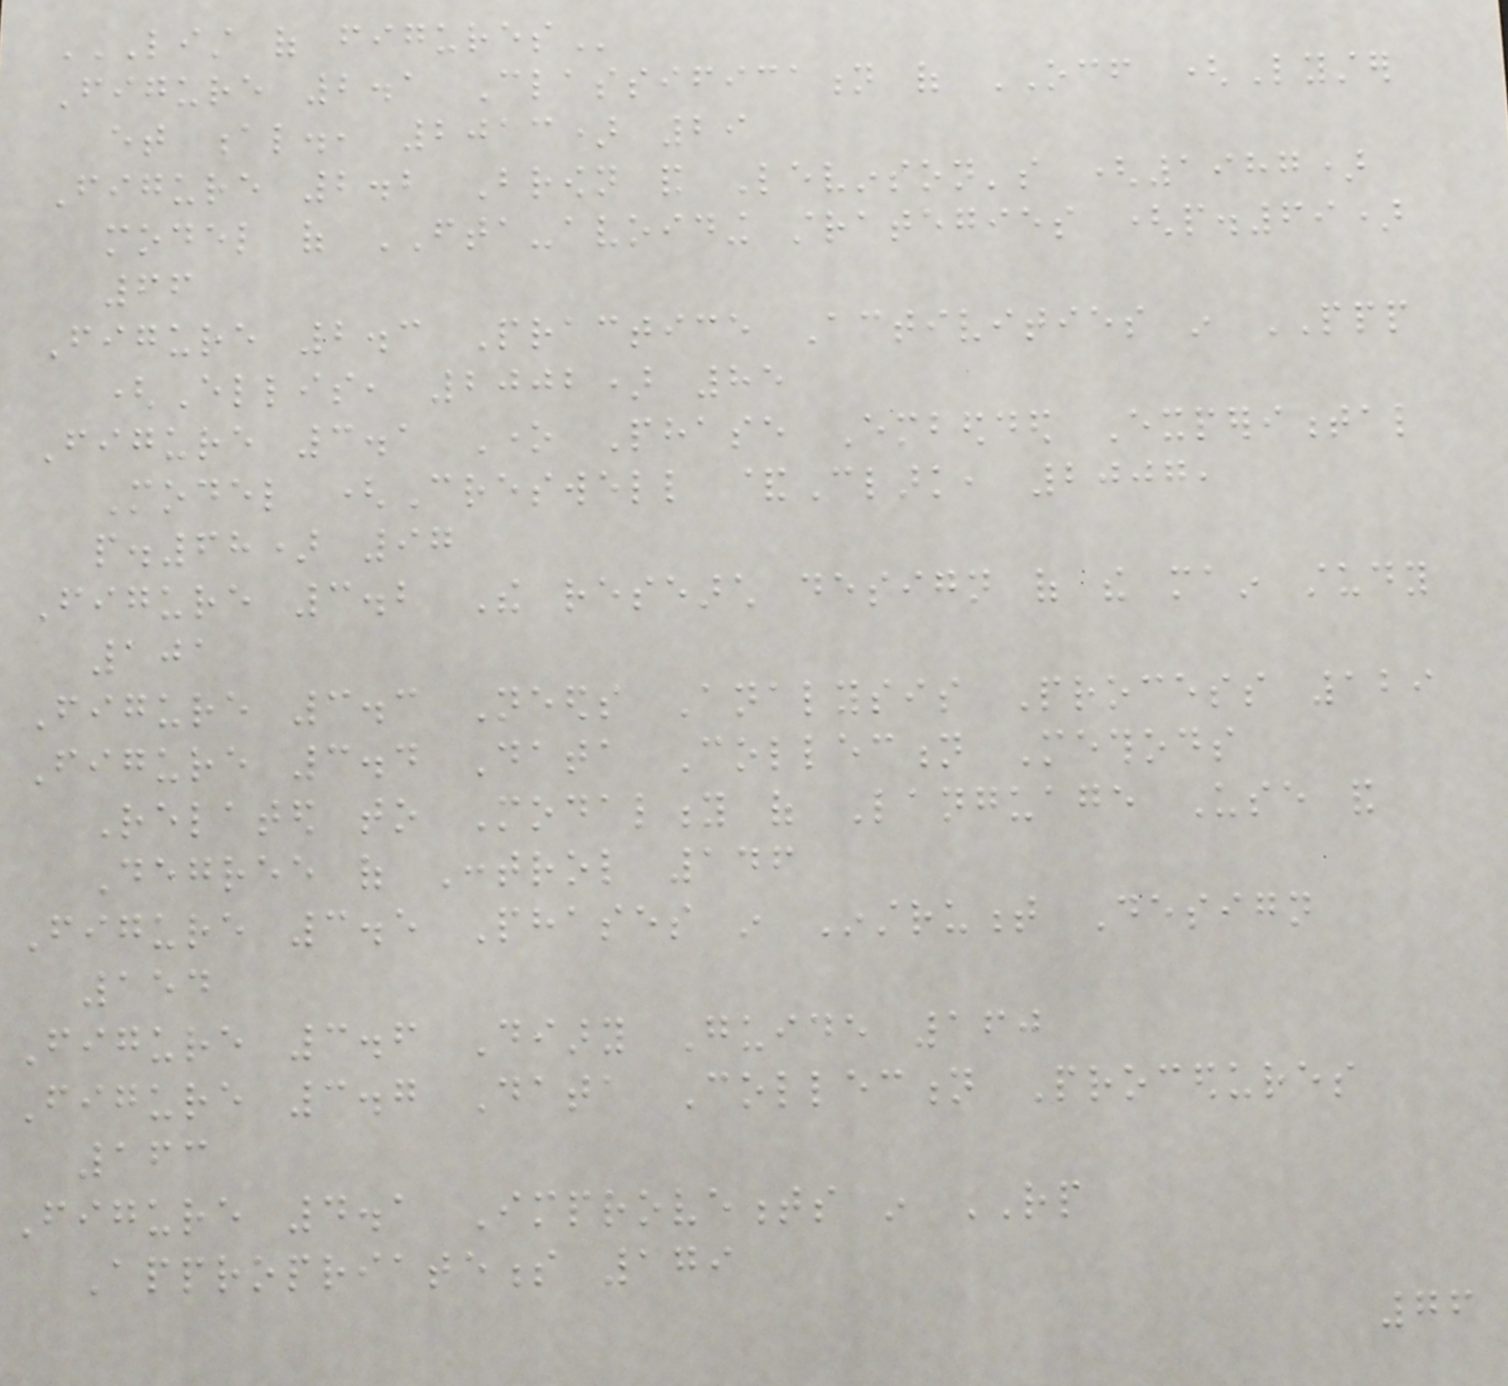LIST OF FIGURES
Figure 2.1 Classification of OCF (Lyster
et al., 2013) 29
Figure 2.2 Brown and Levinson's (1987)
model of FTA-avoiding strategies (p.69)
66
Figure 2.3 Practice Activities in PPP
(Ellis, 2002) 85
Figure 3.1 One Phase Embedded Experimental
Model (Creswell &Clark, 2007,
p.68) 97
Figure 3.2 The research design of the main study
101
Figure 3.3 Needs Analysis Process 129
Figure 3.4 Data Collection Methods
Related to Modality of Language Use and
Degree of Control 146
Figure 3.5 Phases in Instrument Design
154
Figure 3.6 Diary Guide 160
Figure 3.7 Data Collection Procedures
163
Figure 4.1 Improvements in RP
Appropriateness 179
76
